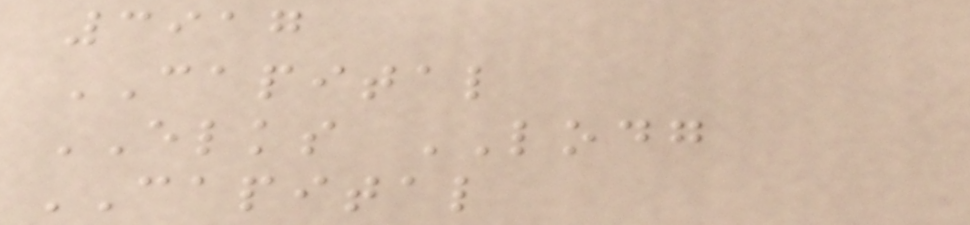3917
CAPITAL
ELKS LODG
CAPITAL
